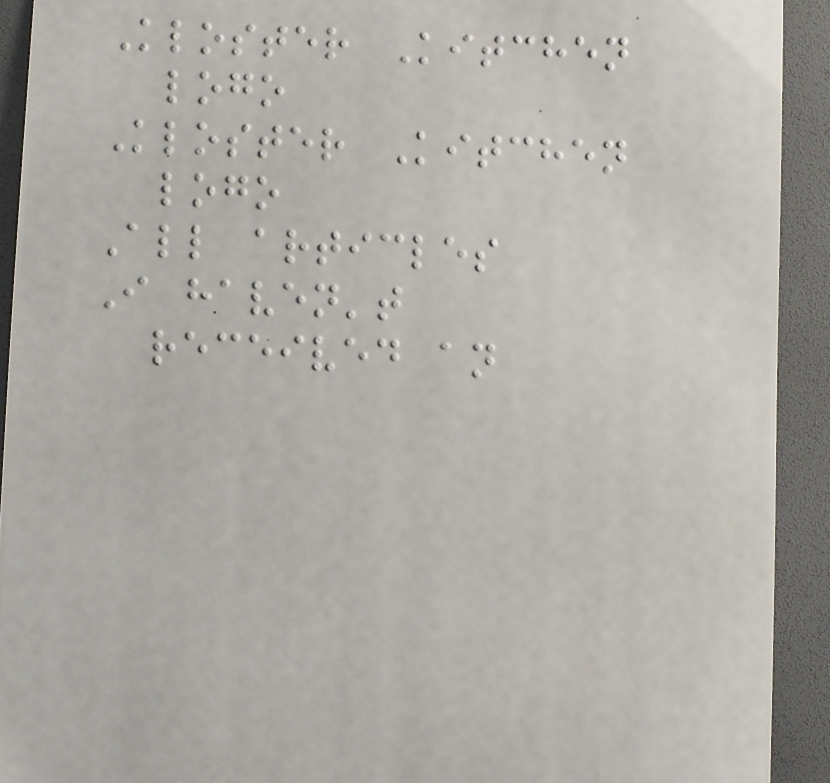Kloster Kitchen
logo
Kloster Kitchen
logo
All articles
I haven't
received an
